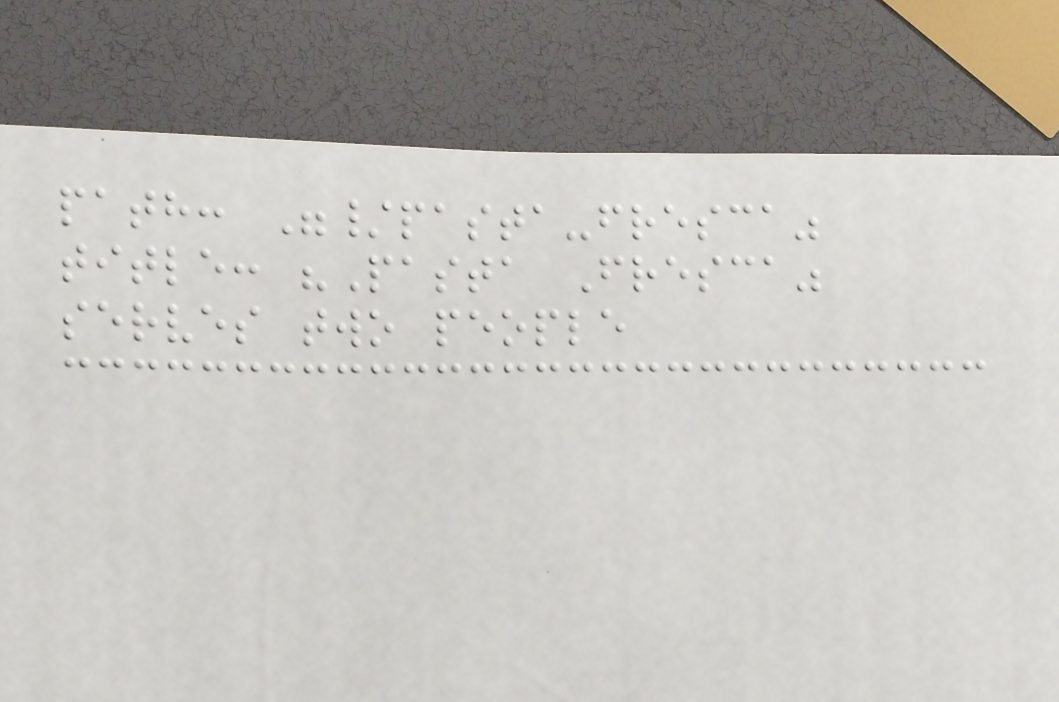path: "/pasta-fresca"
title: "Pasta Fresca"
serves two people
